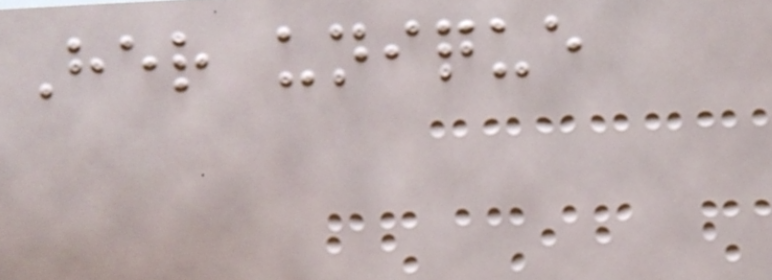Her unique
